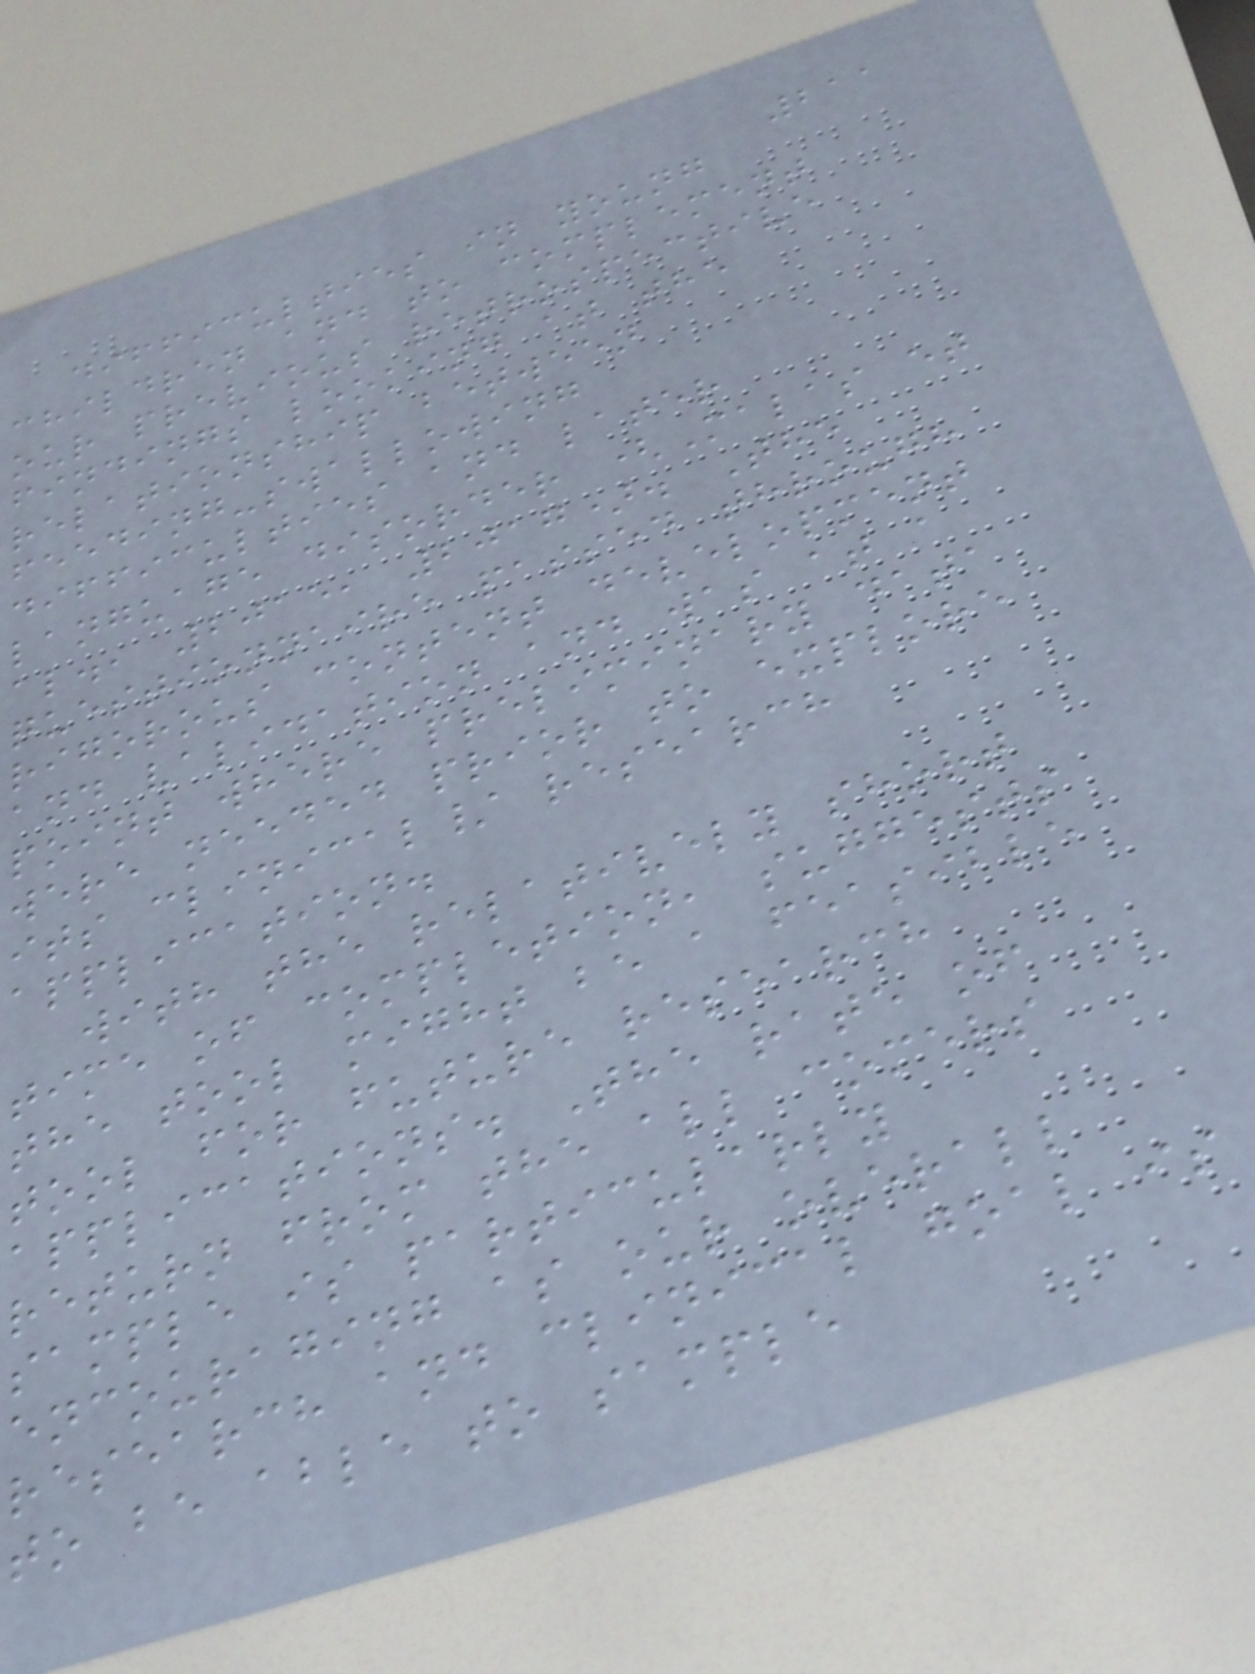211
difficulties in young
children and to complement
our previous retrospective
findings looking at the
relationship between
feeding-swallowing
difficulties and later
language disorder (Malas et
al., 2015, 2017). The
questionnaire passed through
rigorous content development
and validation and was at a
point where preliminary data
were needed prior to explore
its clinical/ research
application.
with the relatively short
time of completion, suggests
the tool might be a feasible
tool for future research
applications. The rate of
return from the all comers
sample is particularly
encouraging as our overall
research and clinical goal is
to be able to sample
